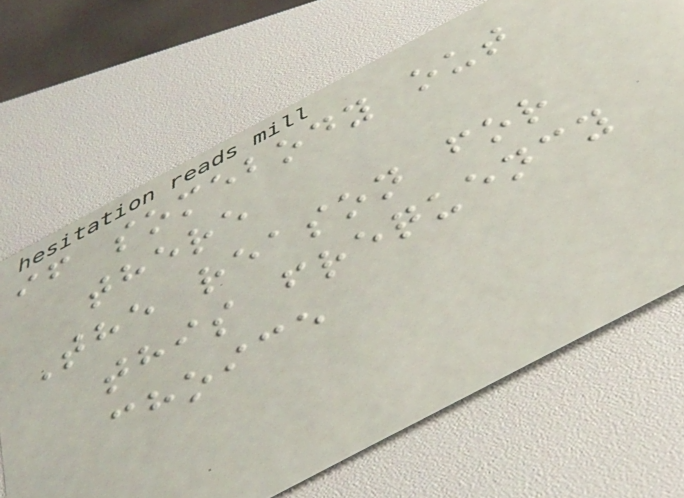if somebody out
there
The reason for
this frequency
choice
